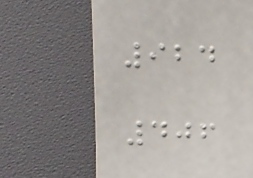924
406
